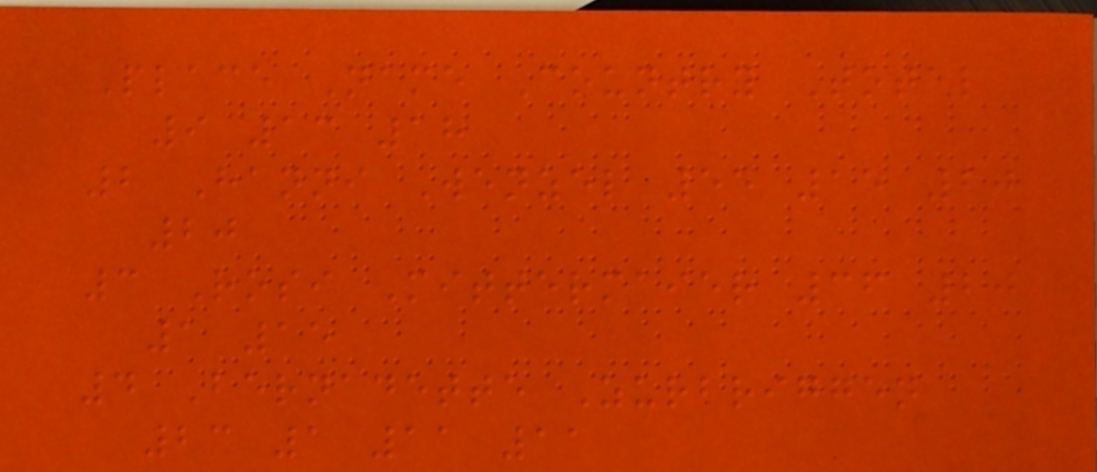Place Name Country Total
9 13 18
2 Hanni Wenzel 55 15 20
20
3 Rosi Mittermaier 36 20
1 15
4 Bernadette Zurbriggen
23 1 11 11
